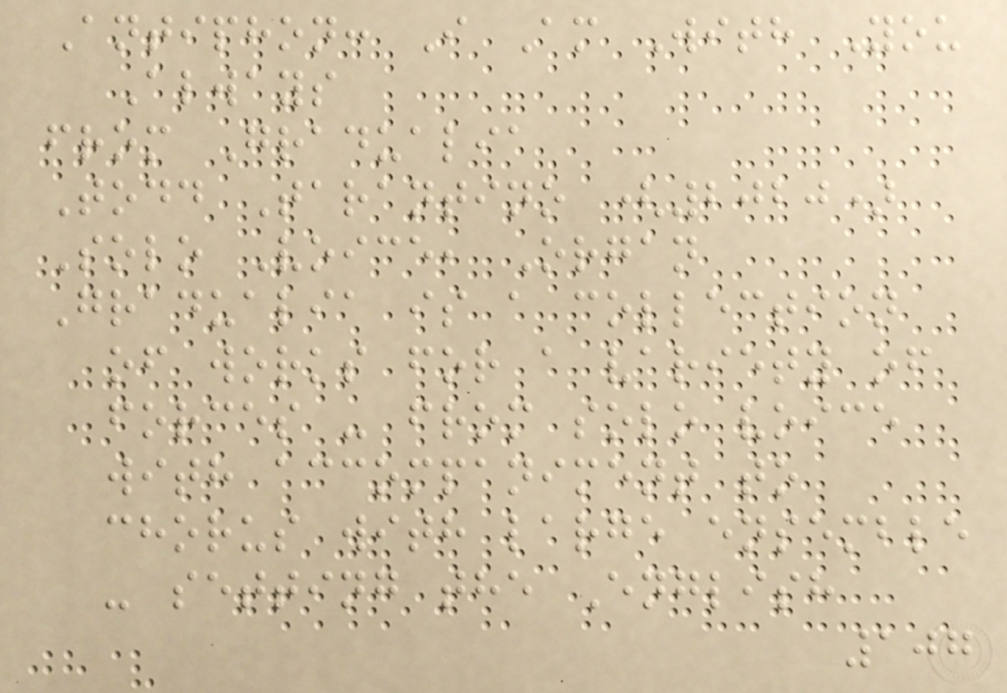Antiphon: I Am With You
Always
from Gradualia
Todd Tarantino (2020)
Solo Voice, Organ
Gradualia is a collection
of works for a variety of
forces - from solo voice
with accompaniment to
chorus with large ensemble
- setting the English
107
